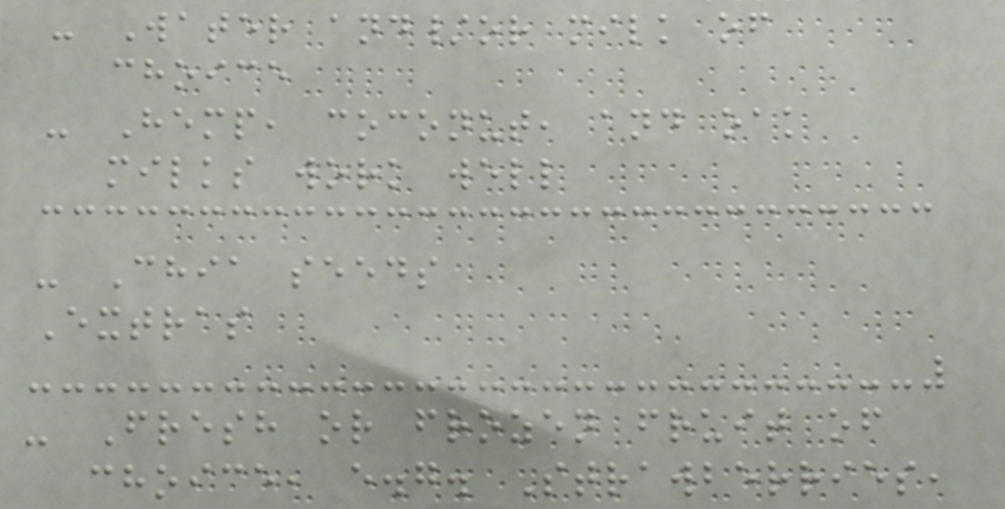- Water and/or milk of
choice
- Hemp, coconut, and oak
milks work well
- Chia seeds
Extras
- Fresh or frozen fruit of
choice, e.g. Strawberries,
